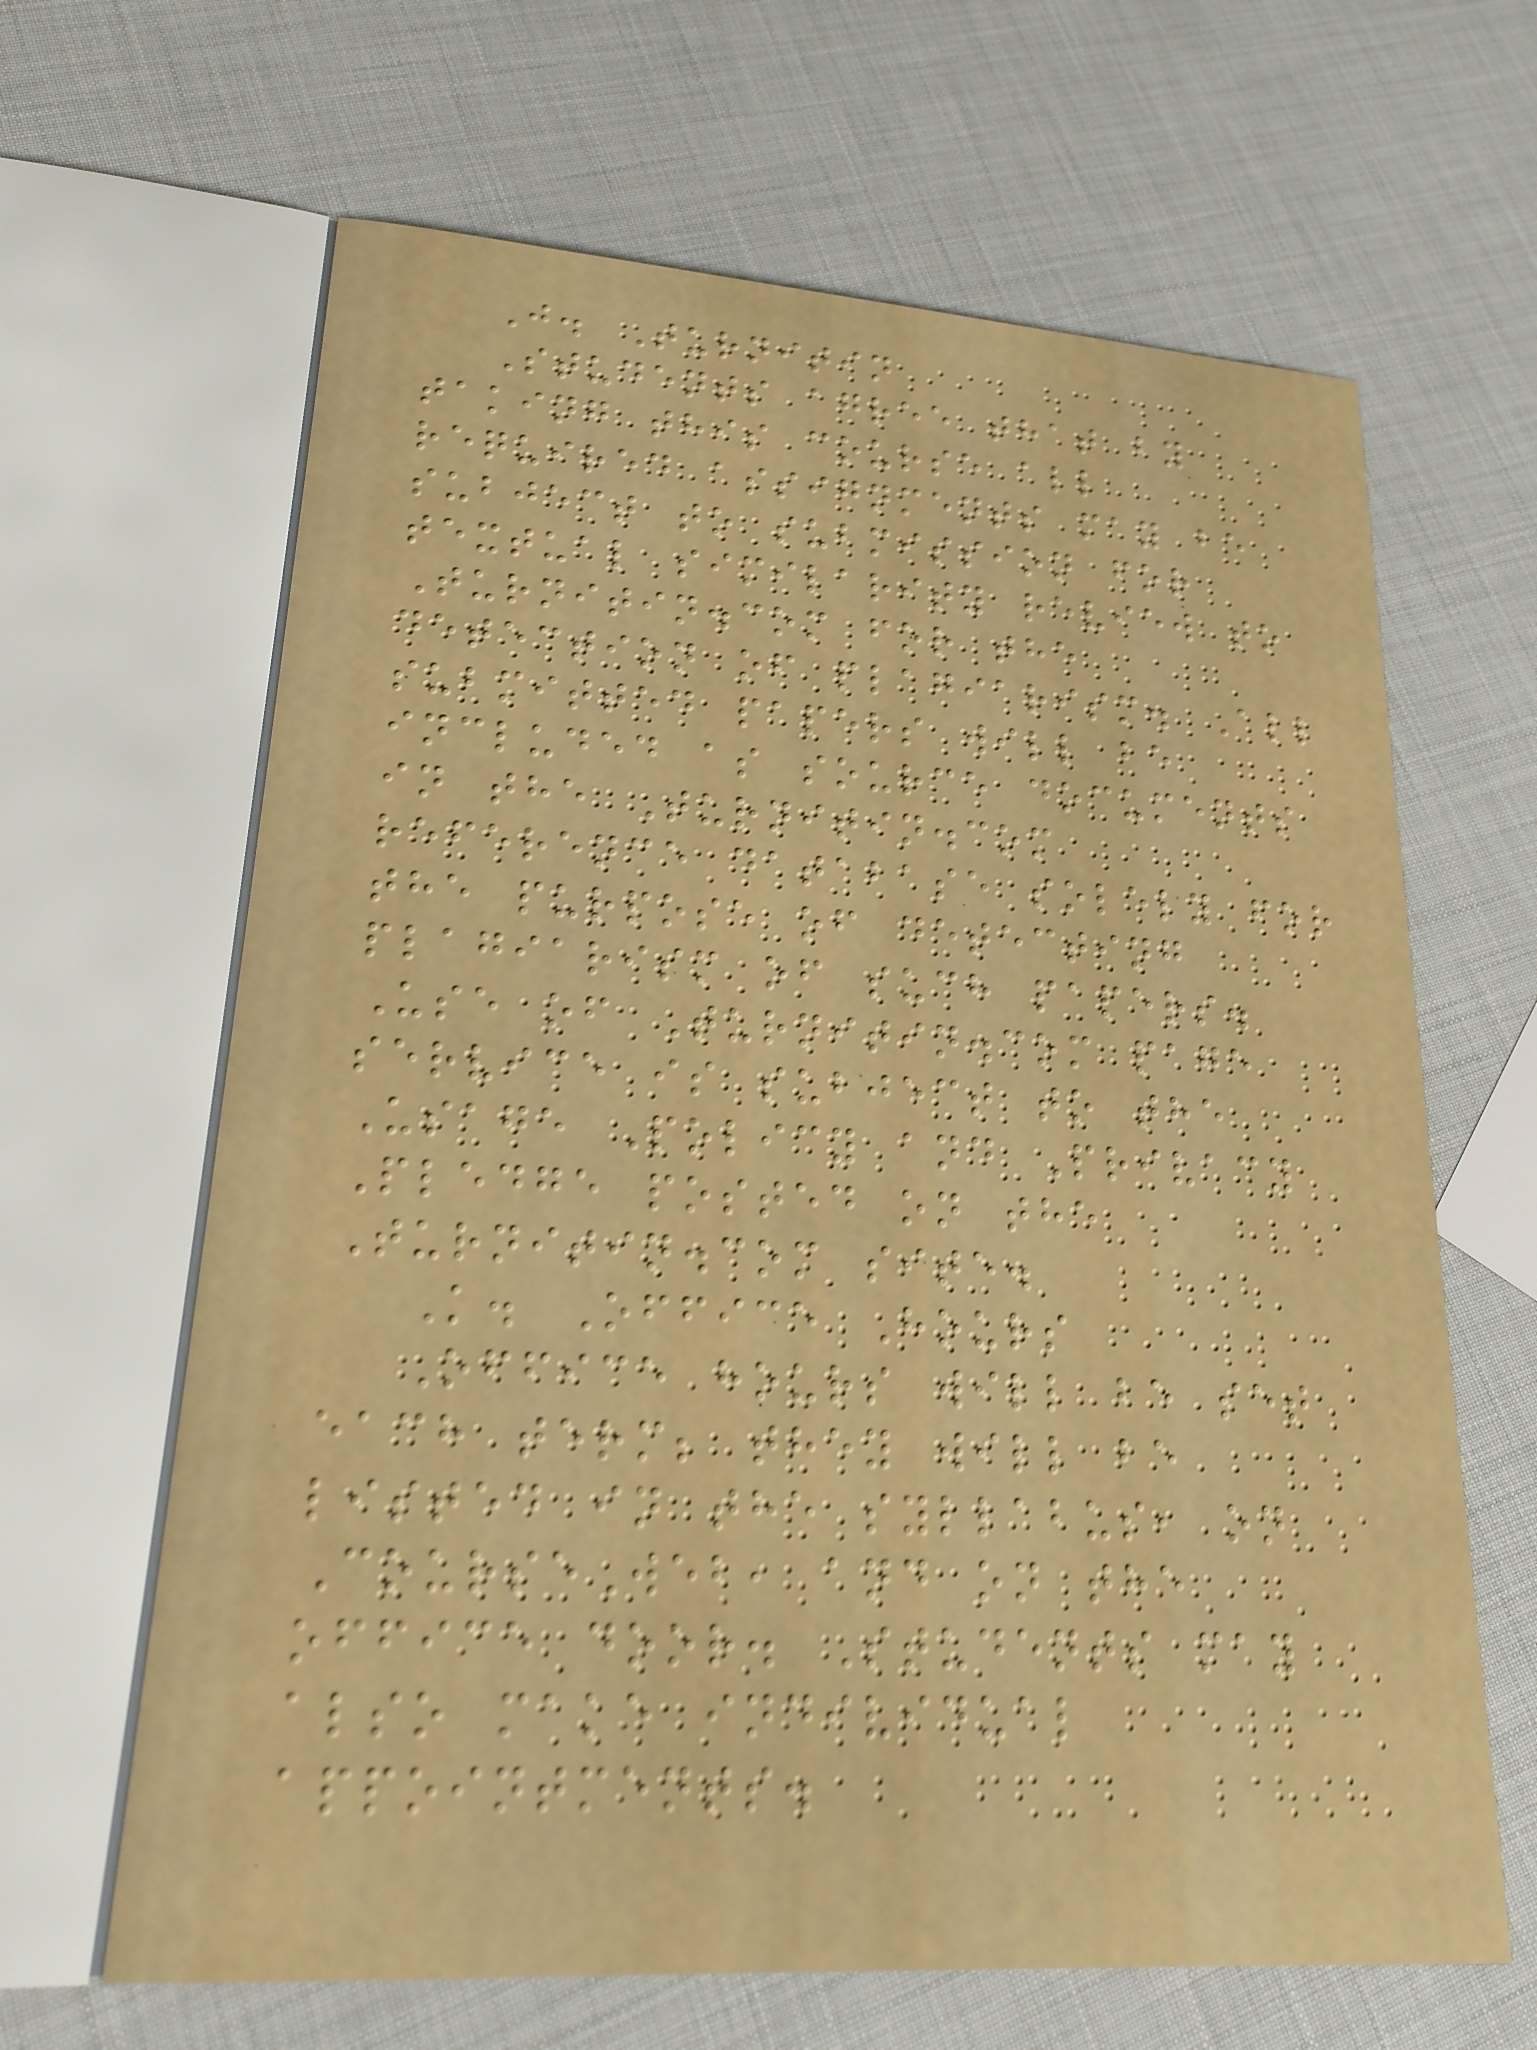J. Turnitin
Students agree that by
taking this course all
required assignments may be
subject to submission for
textual similarity review to
Turnitin.com for the
detection of plagiarism. All
submitted papers will be
included as source documents
in the Turnitin.com
reference database solely for
the purpose of detecting
plagiarism of such papers.
Use of Turnitin.com page
service is subject to the
Usage Policy and Privacy
Pledge posted on the
Turnitin.com site.
K. Office Hours
Office hours will be set
each term; they will be
listed in the syllabus, on
CourseWeb, and on the
office door. Students may
also make individual
appointments.
